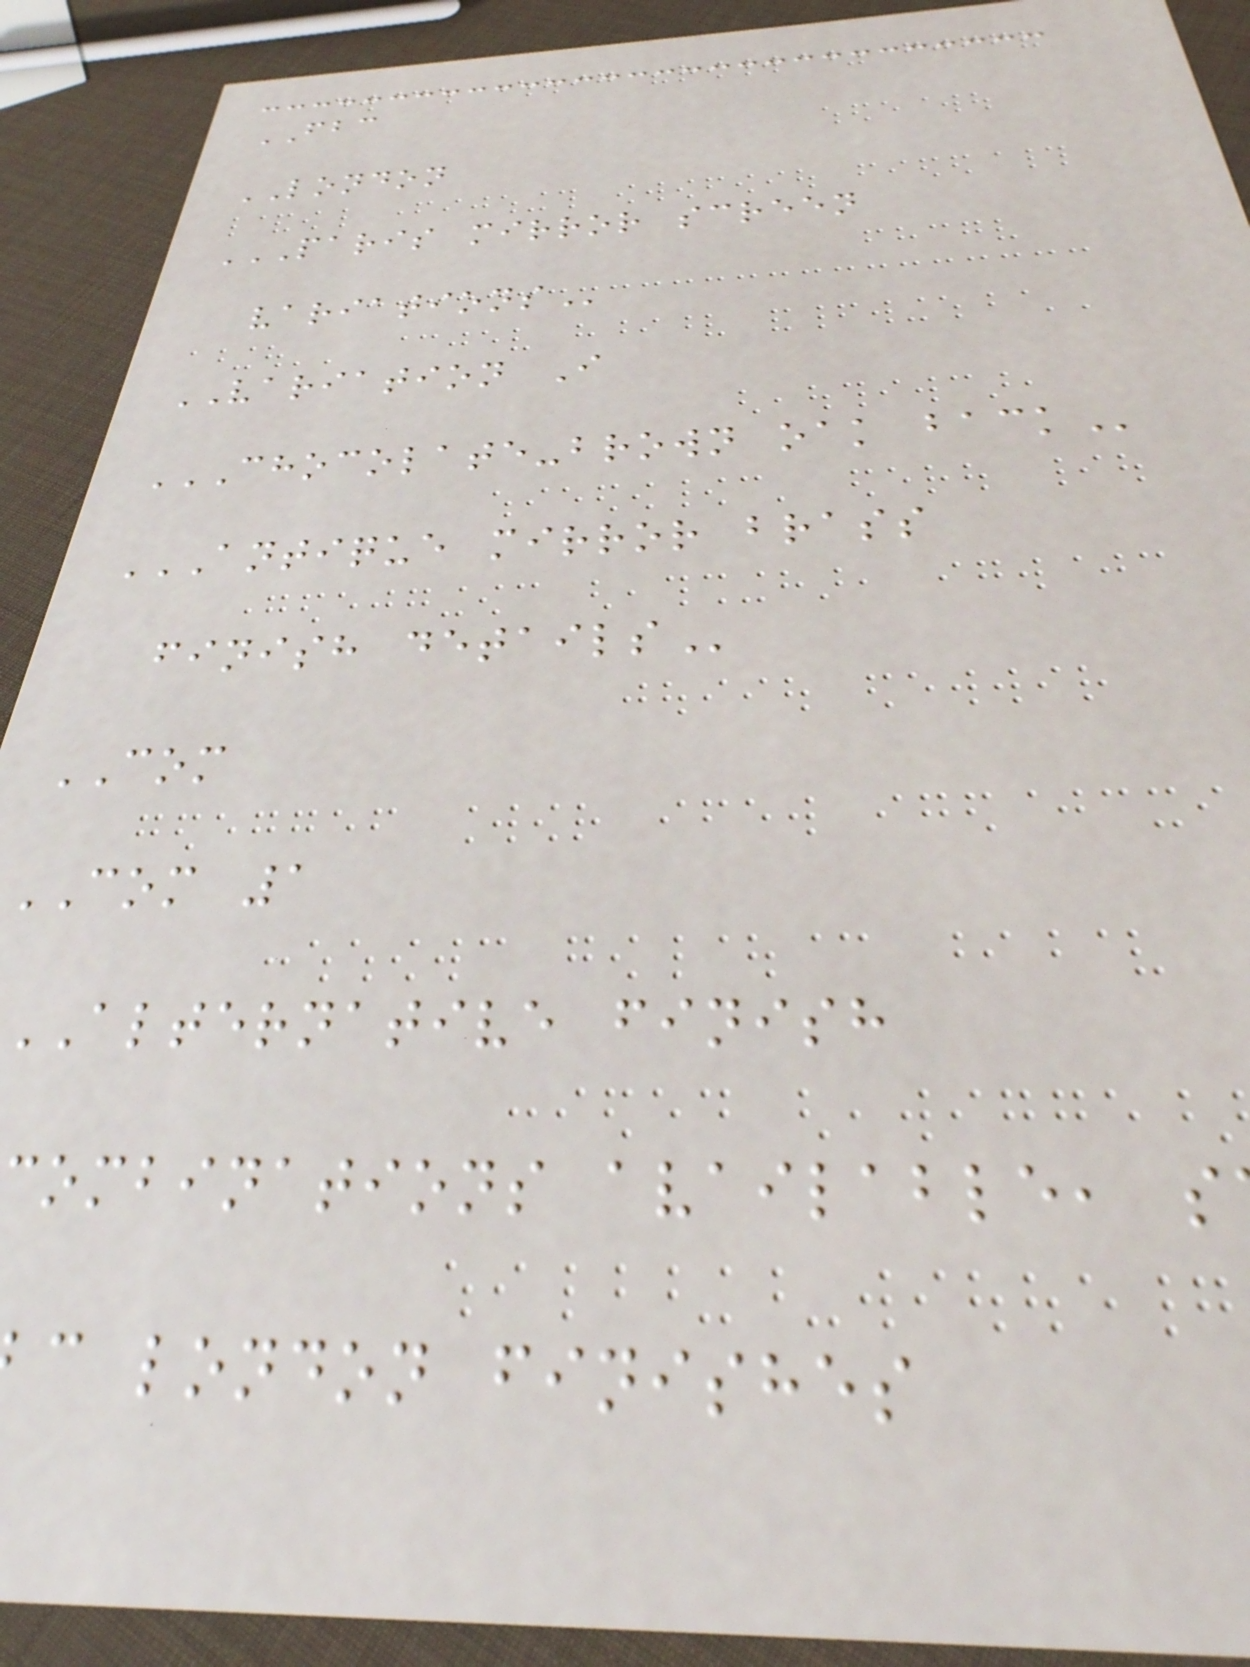FBC
LONDON
PARIS MIRROR SCREEN
VARIATION I
CHOCOLATE-BROWN OAK BACK
ANTIQUE MIRROR BRASS
finish
COM
COM 1
ALTERNATIVE finish
ombinations available,
c london finishes
